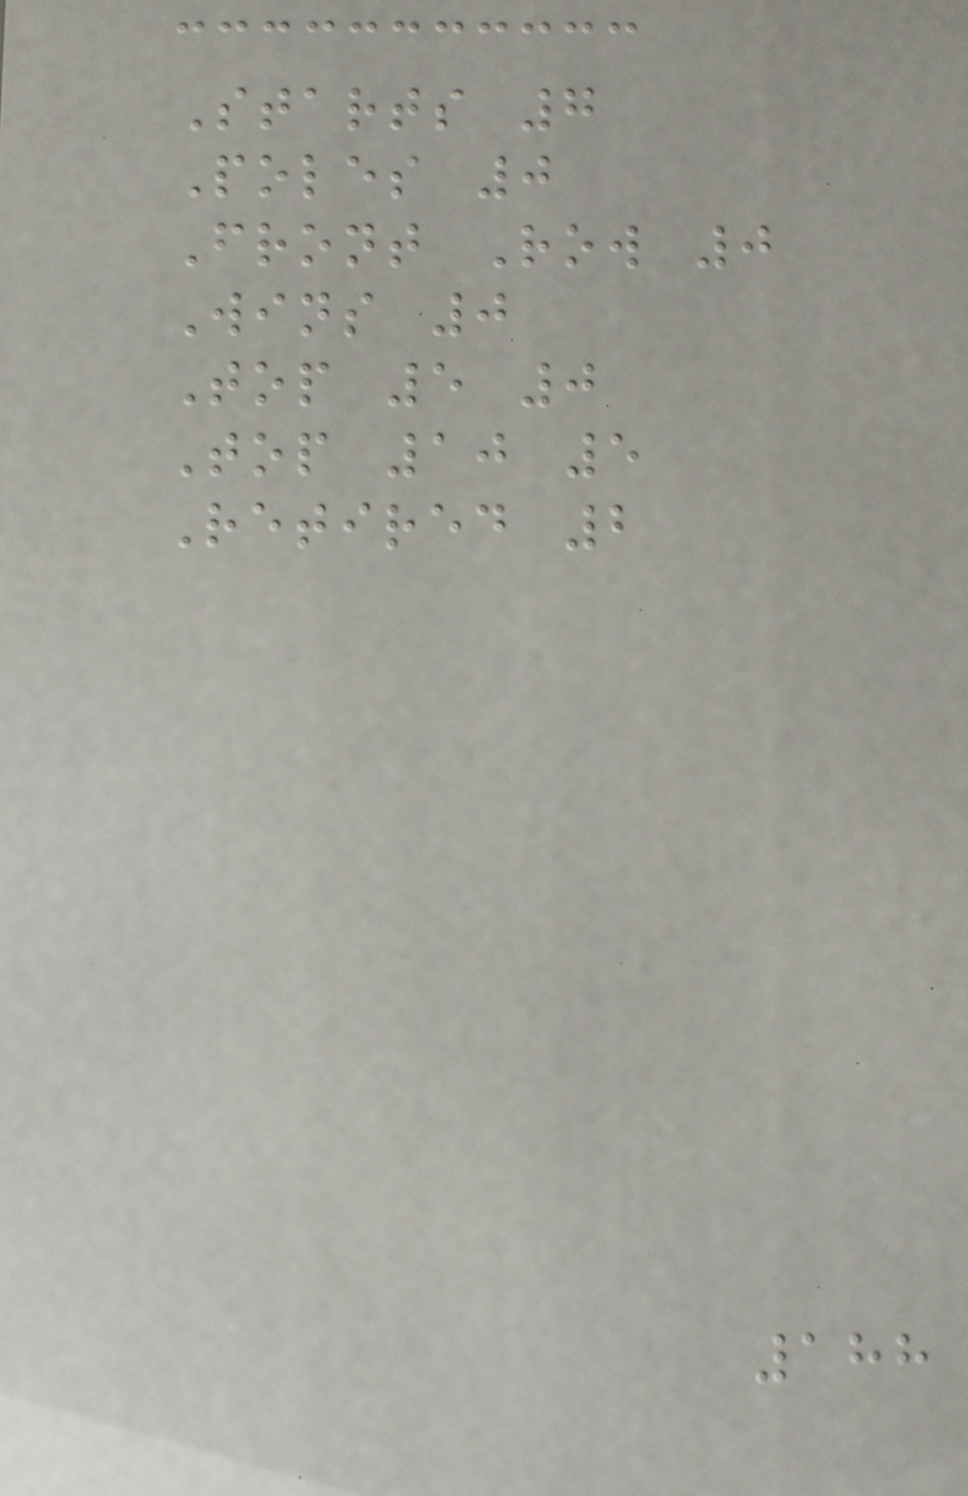Starts 7
Poles 0
Front Row 0
Wins 0
Top 5 0
Top 10 5
Retired 2
188
